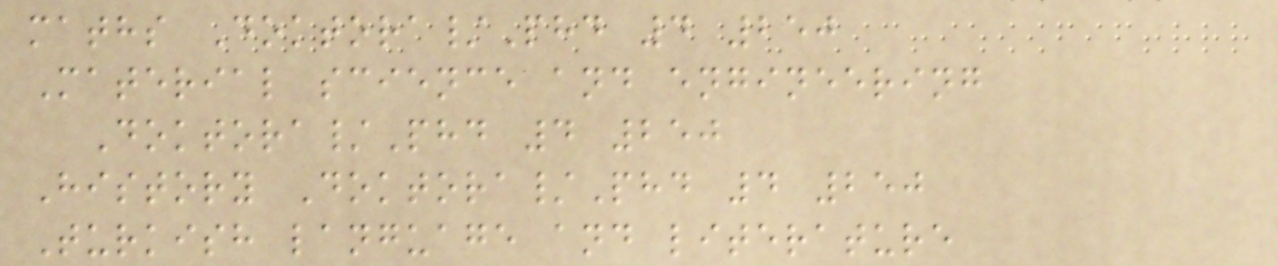maths Doktora/Phd 4 250
Material science and engineering
Doktora/Phd 4 250
History Doktora/Phd 4 250
Turkish language and literature
